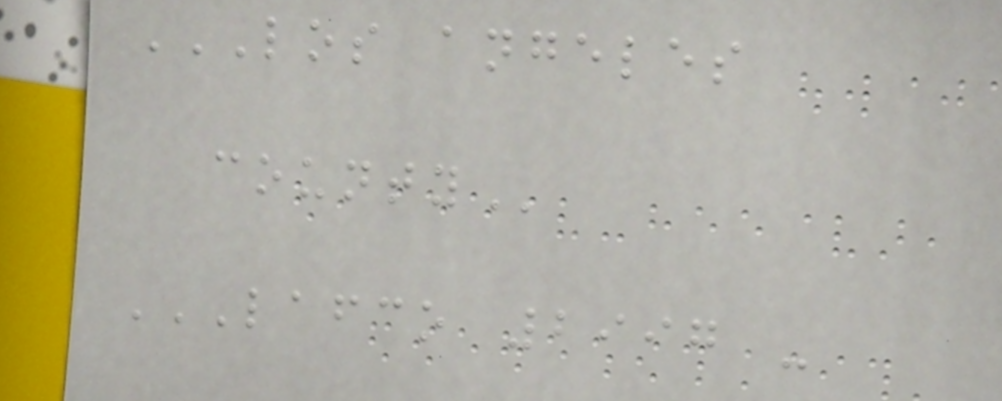LOS ANGELES
COUNTY
LAFCO 2997 -
